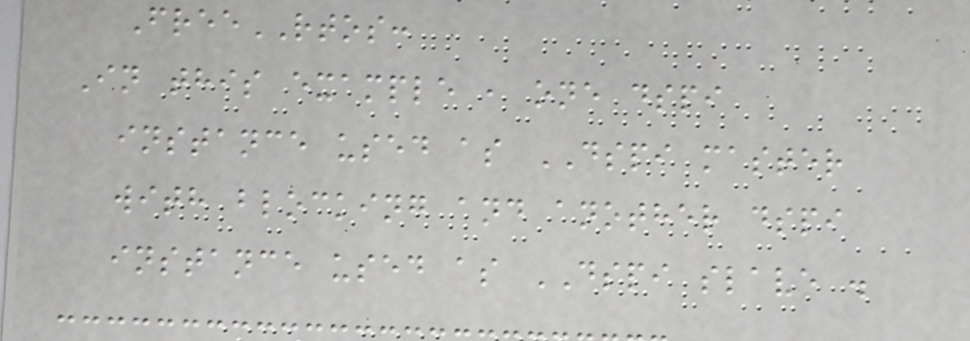FreeRTOS:
In this example , one dspi
instance used as DSPI master
with blocking and another dspi
instance used as DSPI slave .
